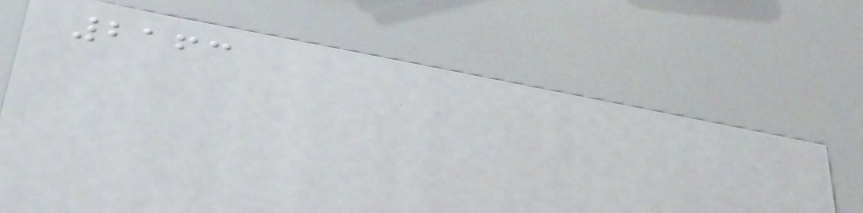2163
